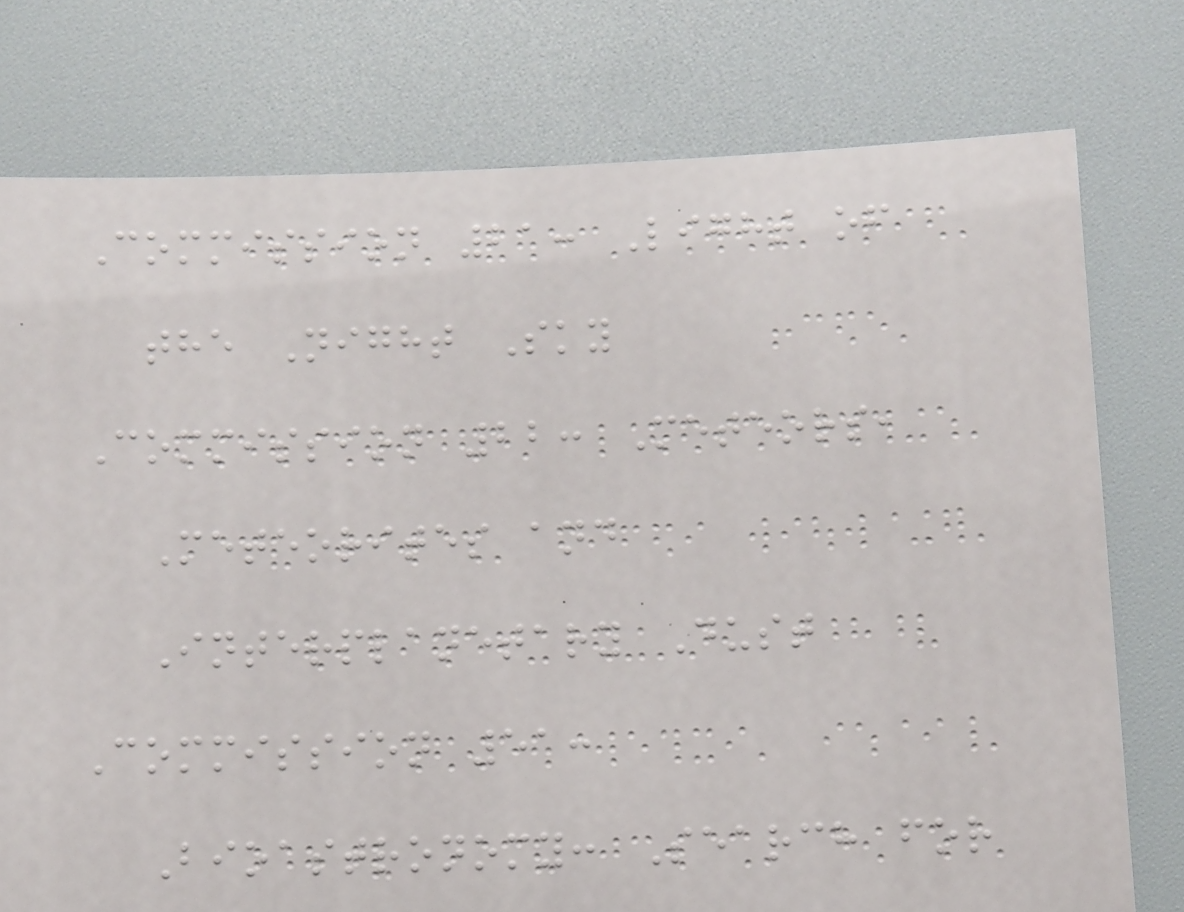Commission 21: Light of
the Night Sky
Commission 22: Meteors,
Meteorites and
Interplanetary Dust
Commission 51:
Bioastronomy: Search for
